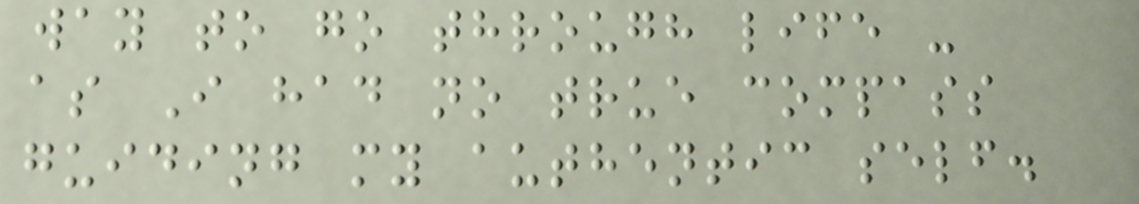way to go through life -
as I had no true compass
guiding my authentic self.
